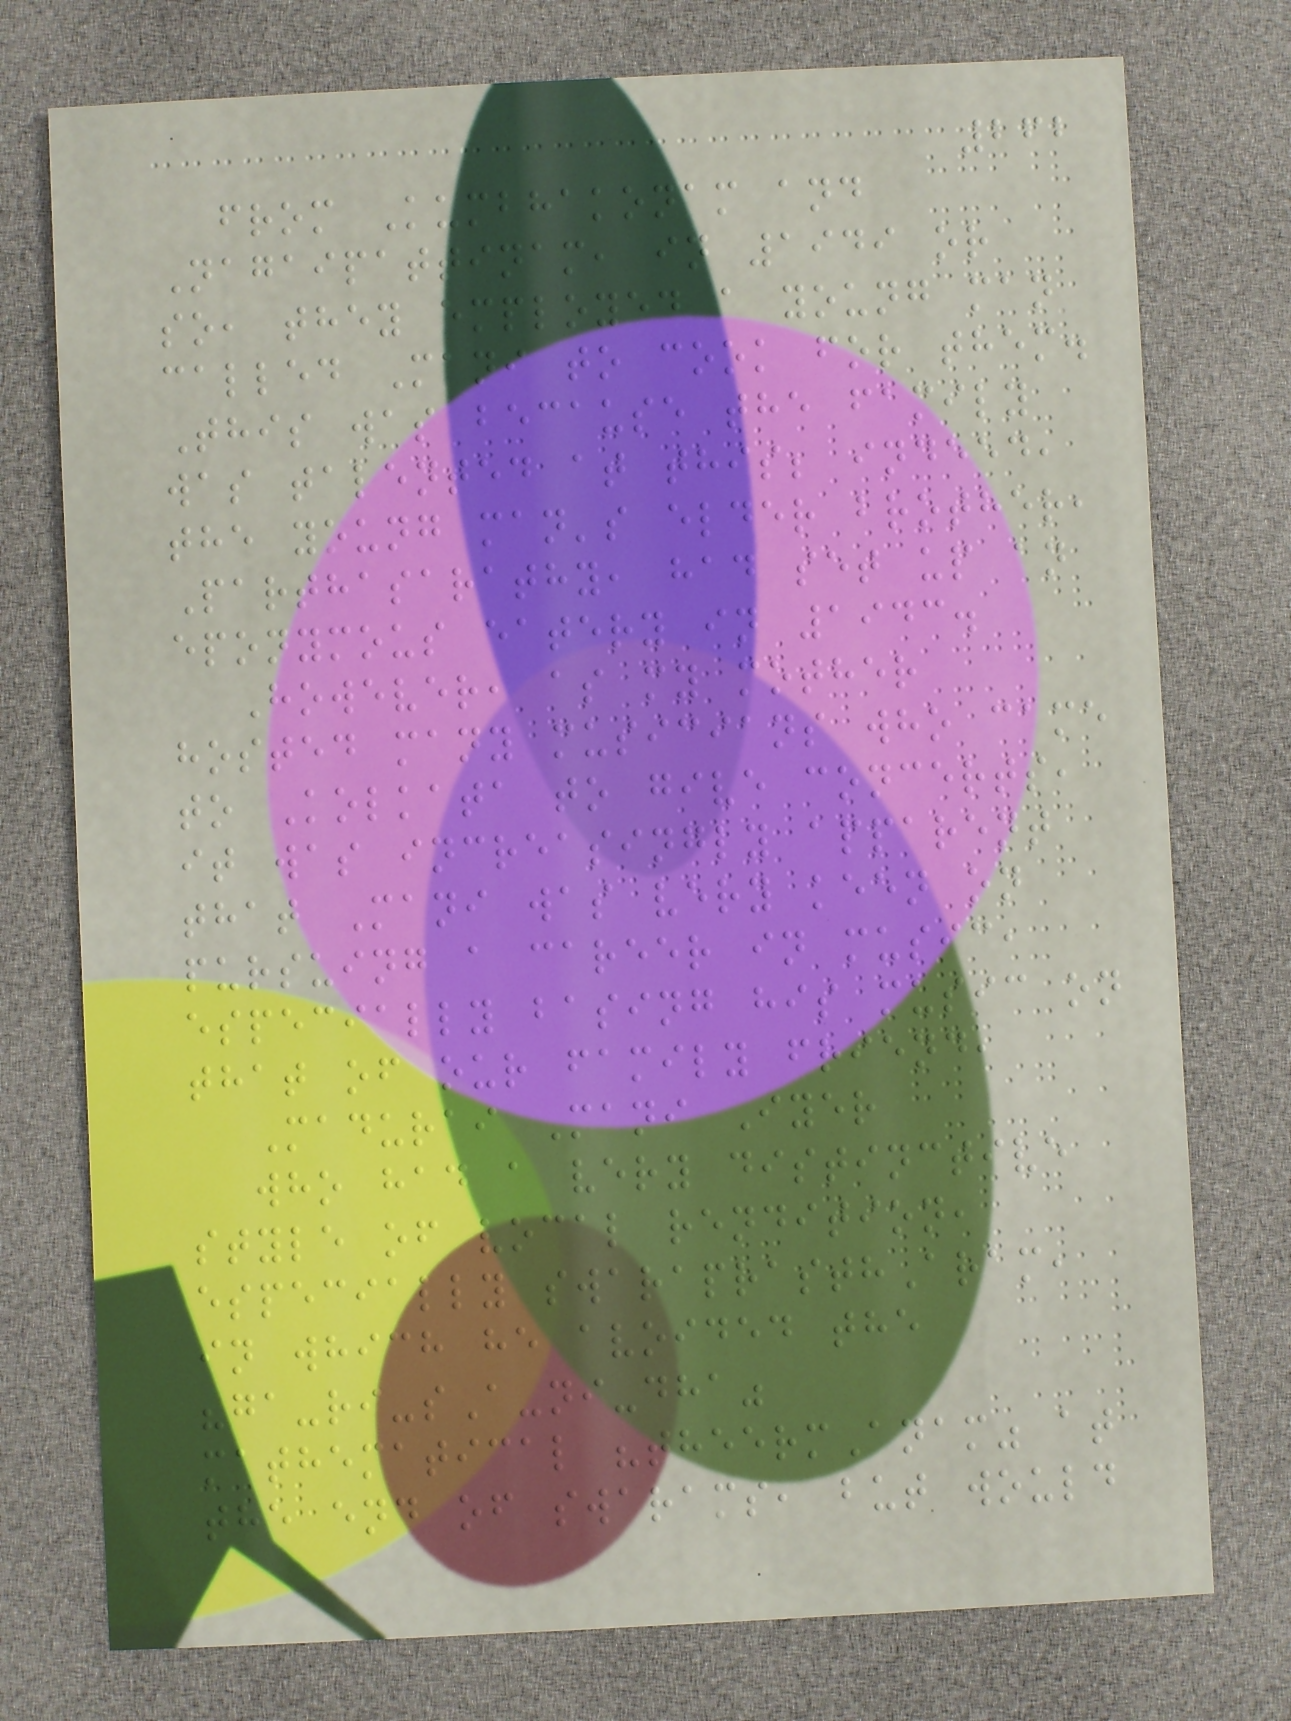262
from Kumbhakonam and
Nagaipattinam, in 1949 or
so, they employed a young man
called Mani to cook for them.
This was because the family
was talented at this; indeed,
the young man's elder brother,
Parthasarathy, had set up an
eponymous eatery in 1943.
However, as my mother
hosted many musicians who came
to Kolkata to give concerts,
it was increasingly apparent
that Mani was very keen on
pursuing a career in music,
especially basing his music on
that of our family friend,
Madurai Mani Iyer
who had a very distinctive
style of vocal rendition,
especially swaraprasthAram,
in which he avoided the
"ga-ri-sA-ni-dha"
mathematical "theermAnam" at
the end of swarams, but would
